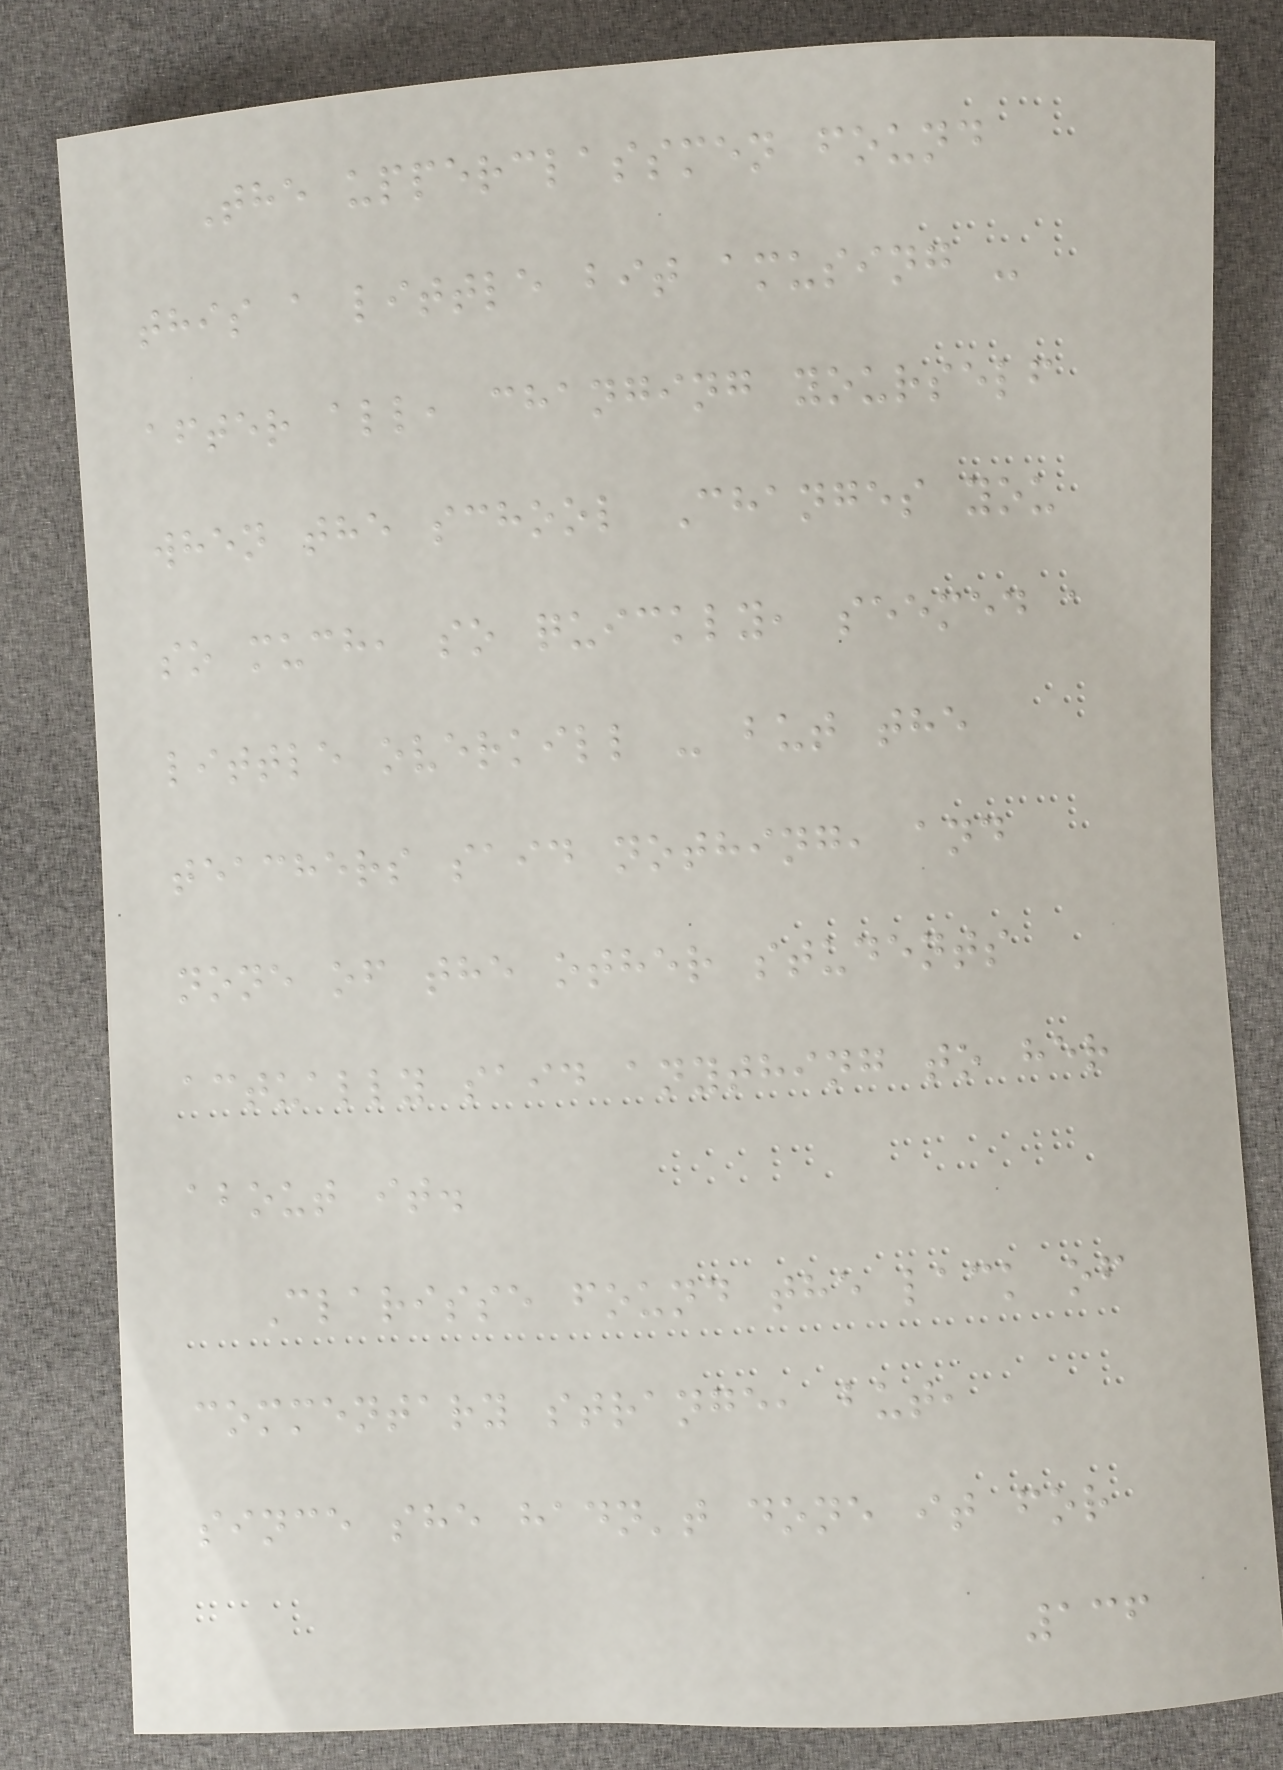The upperclassmen found
this a little bit amusing -
after all, changing yourself
when the school Changes you
so much, so quickly, seemed a
little overkill - but the
teachers said nothing, and
none of the other students
actually said anything to her
about it.
Clarisse found the lack of
commentary strange, but,
since she hadn't done it for
136
